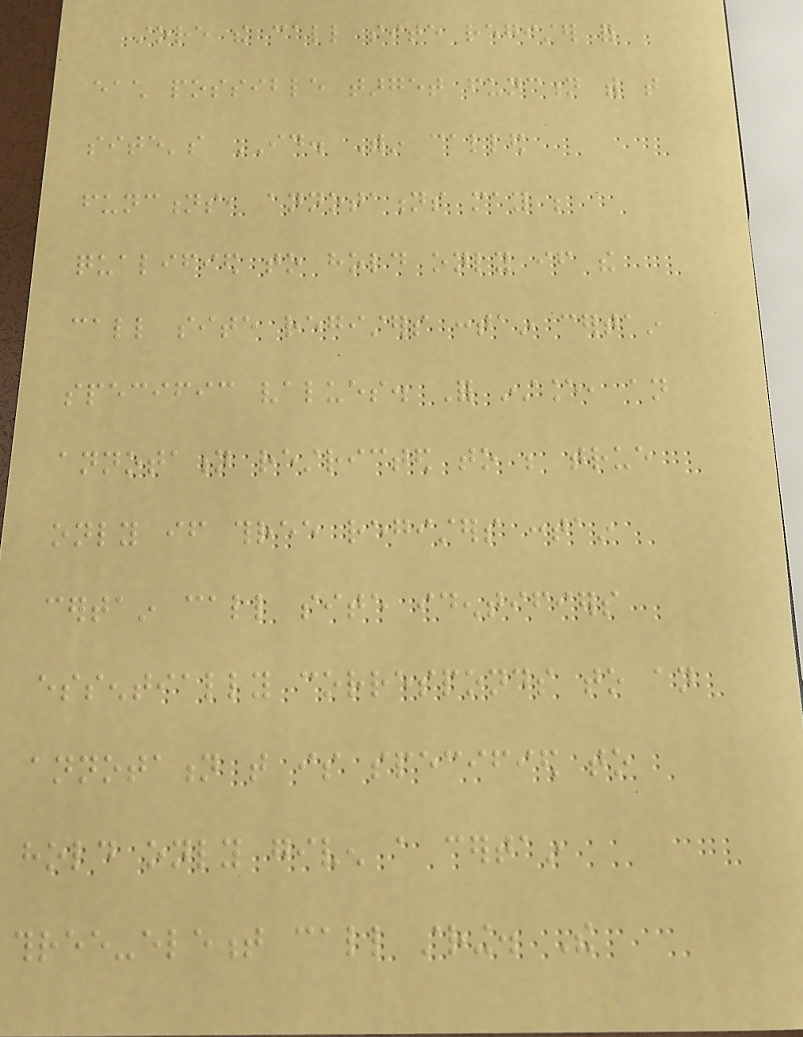store the call site register for
each possible target function with that
site's ID. Within called
functions, annotations may be
qualified to hold only if the
call site registers contain certain
specific values. For instance, an
annotation restricted to be true
only if three registers contain
certain call site identifiers
essentially corresponds to an
annotation that is specified to
hold only given a certain
three-element call string. The
